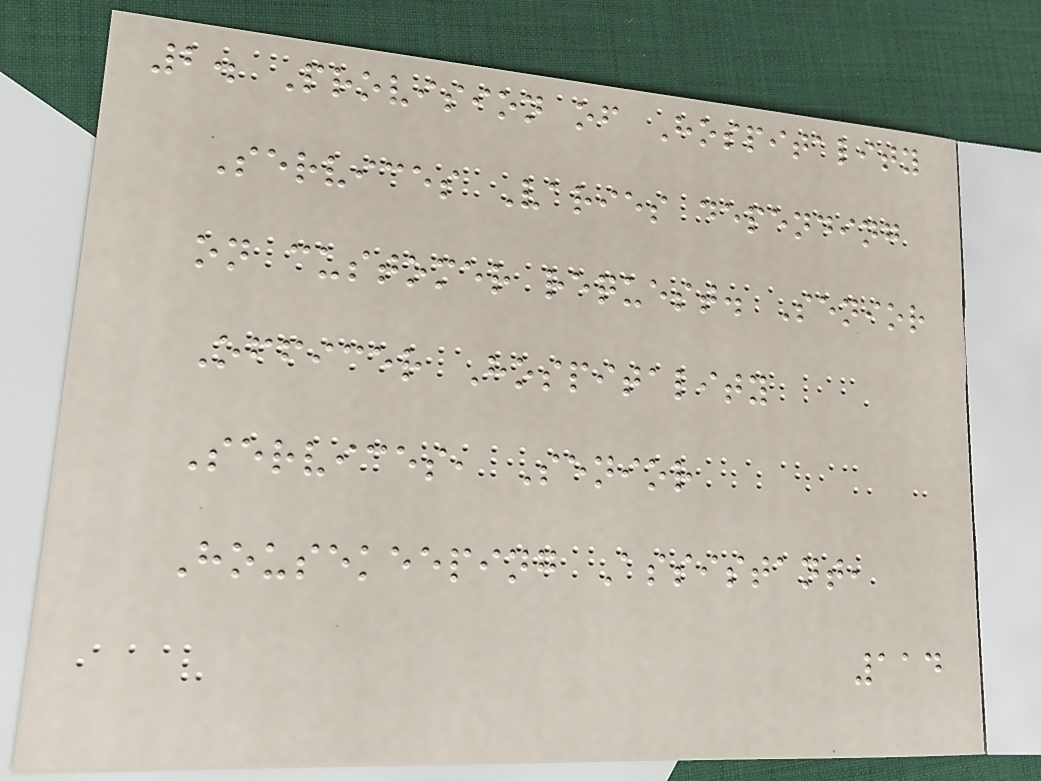2. Provision of Hospitality
Services Varies depending
on customer request. Senior
Officer Hospitality
Services, Senior
Housekeeping Assistant,
114
